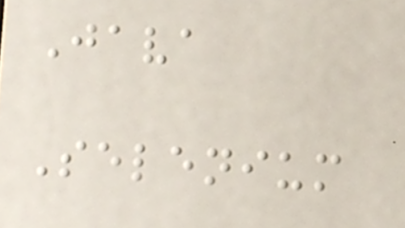Java
Selenium
